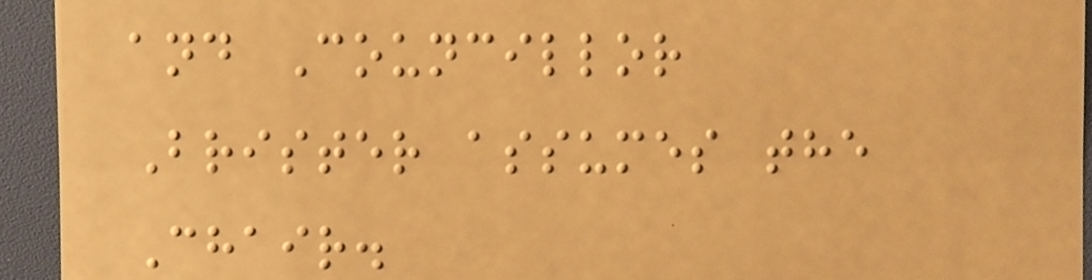and Councillor
Brister assumes the
Chair.
